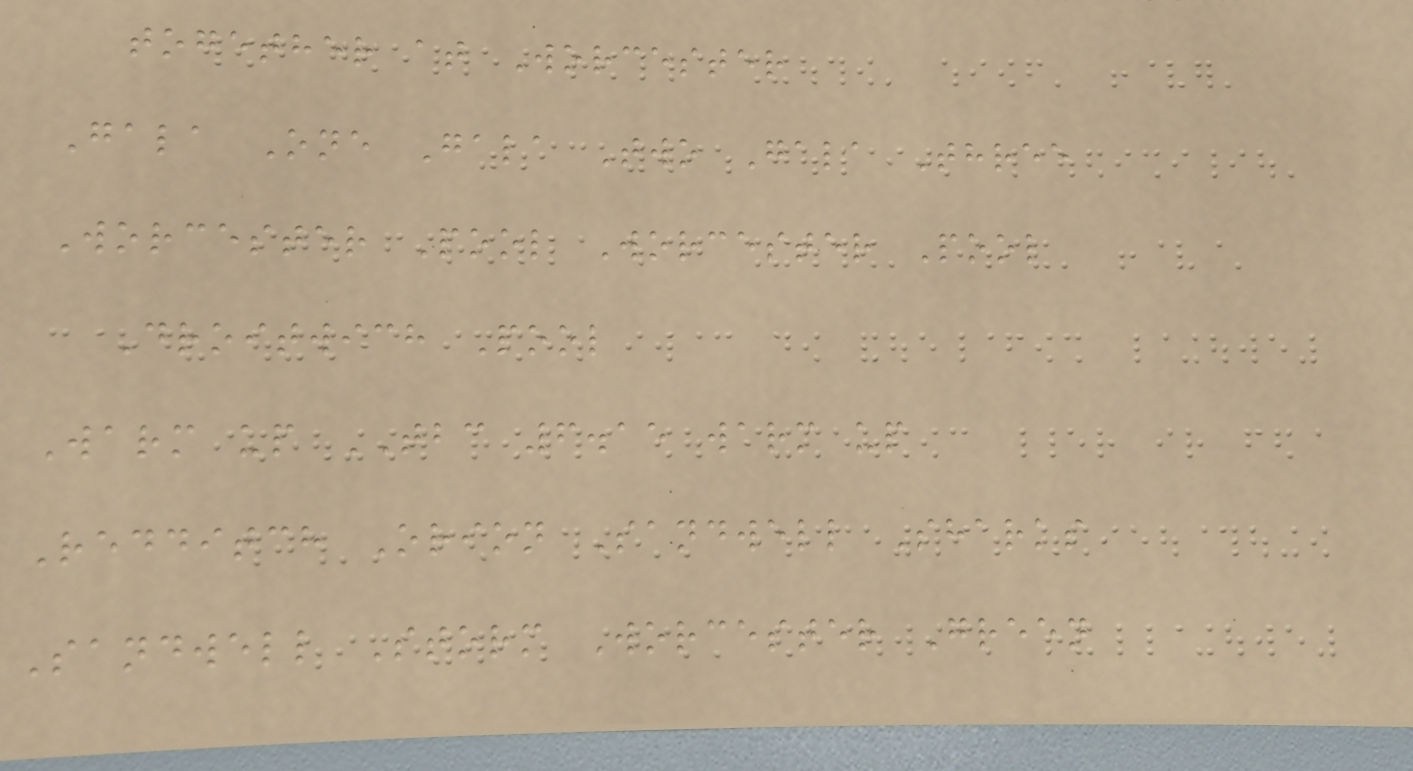together at Worcester
Gala One Gala Two Gala Three
Worcester Pool Worcester Pool
Droitwich Pool
Warm up TBC 6.15 warm up
Redditch Orion Sandwell Sharks
Sandwell Storm Worcester Green
